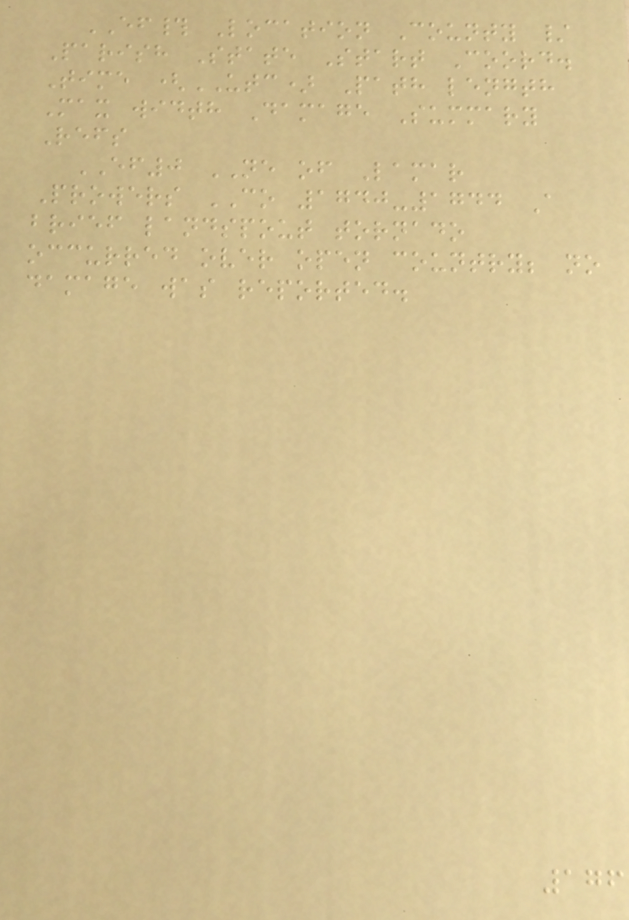EF# Location County /
Parish State Start Coord.
Time (UTC) Path length
Max width Damage Summary
Refs
EF0 NE of Lamar
Prowers CO 1740-1744 A
brief landspout tornado
occurred over open country; no
damage was reported.
176
